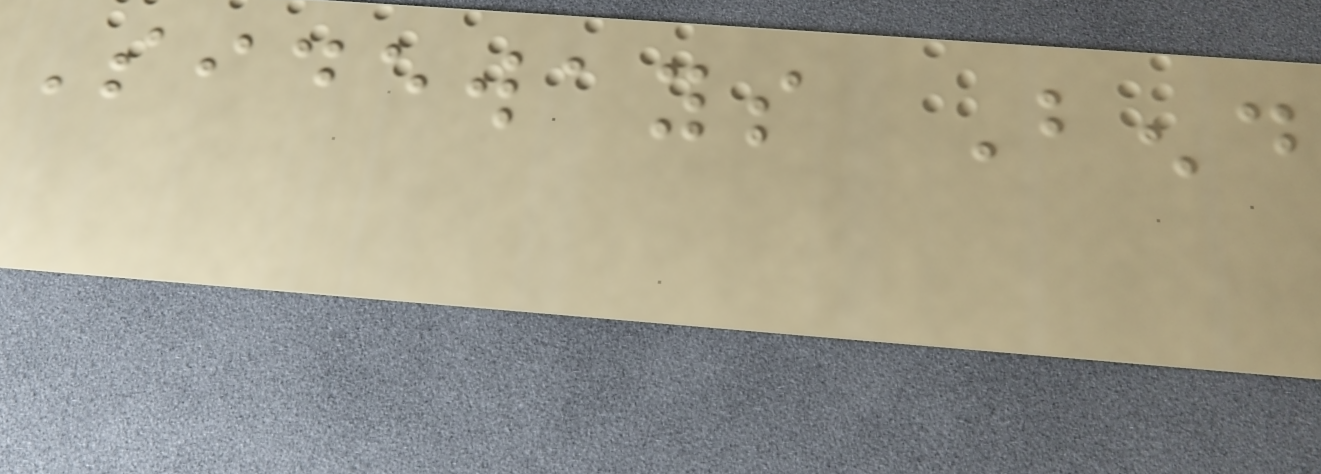Sideways Bend
